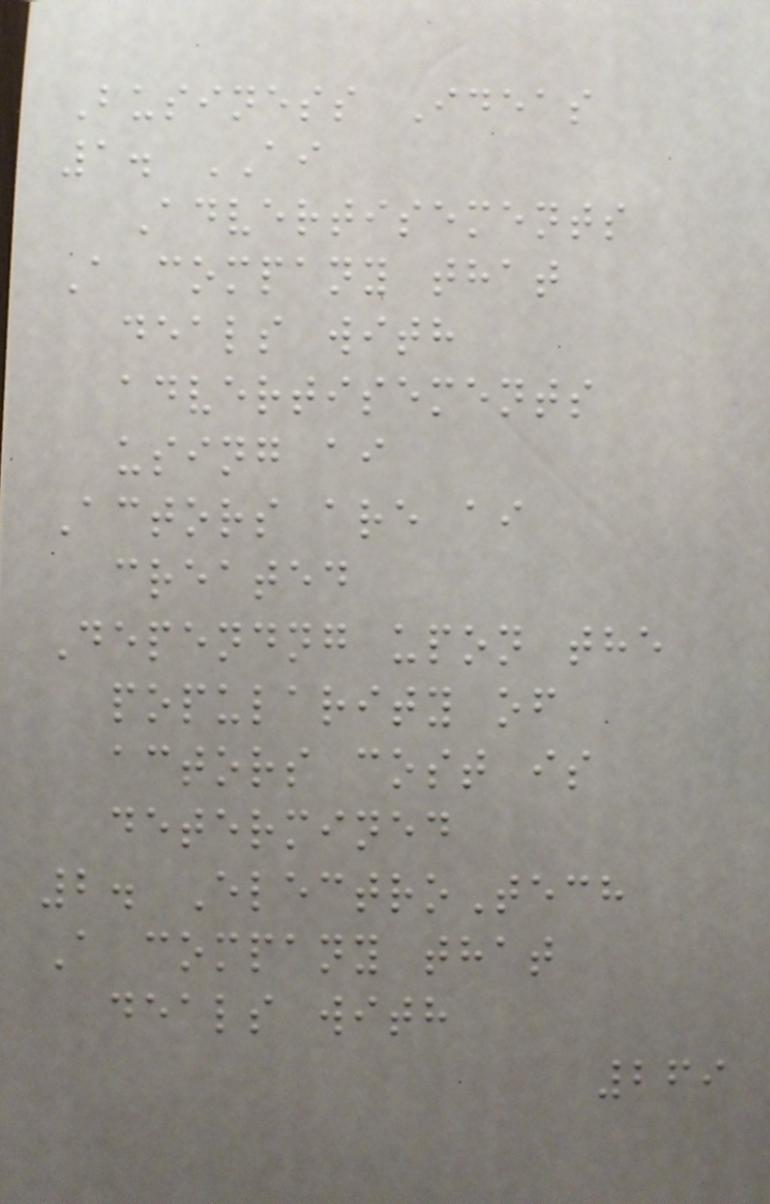Business Ideas
1. AI
Advertisements
A company that
deals with
advertisements
using ai
Actors are ai
created
Dependng upon the
popularity of
actors cost is
determined
2. ElectroTech
A company that
deals with
269
